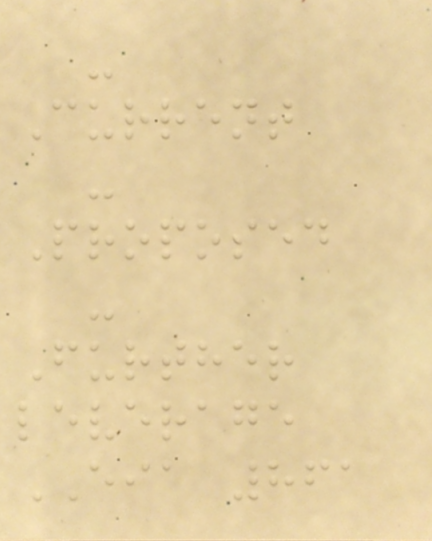-
Current
-
Proposed
-
Further
leverage
EIA 861
